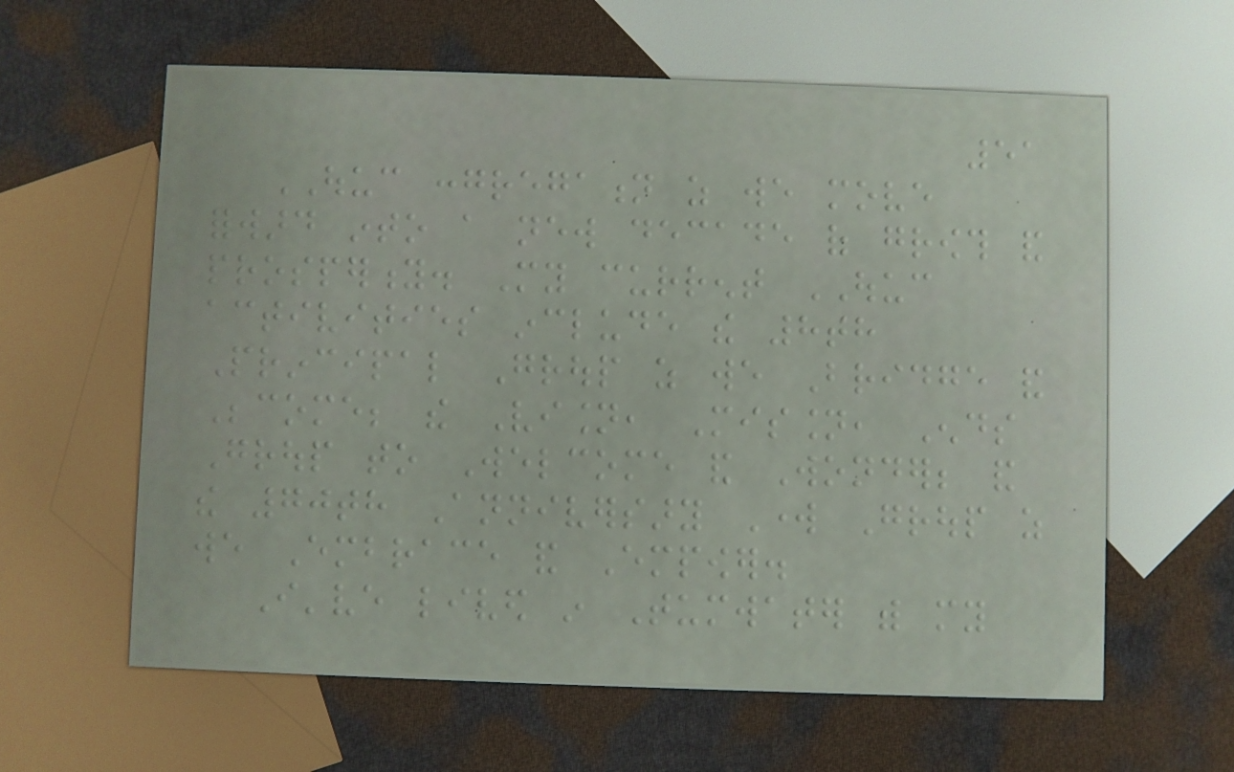51
OUUC congregation as we move
forward into a new decade of growth and
prosperity. My current OUUC
activities include the 8th
Principal Group as we Bridge and
Become; the Vision, Mission, Ends
Group to Welcome and Wonder; and
the 70th Anniversary Work Group as
we Embrace and Empower.
I've lived in Tumwater with my
